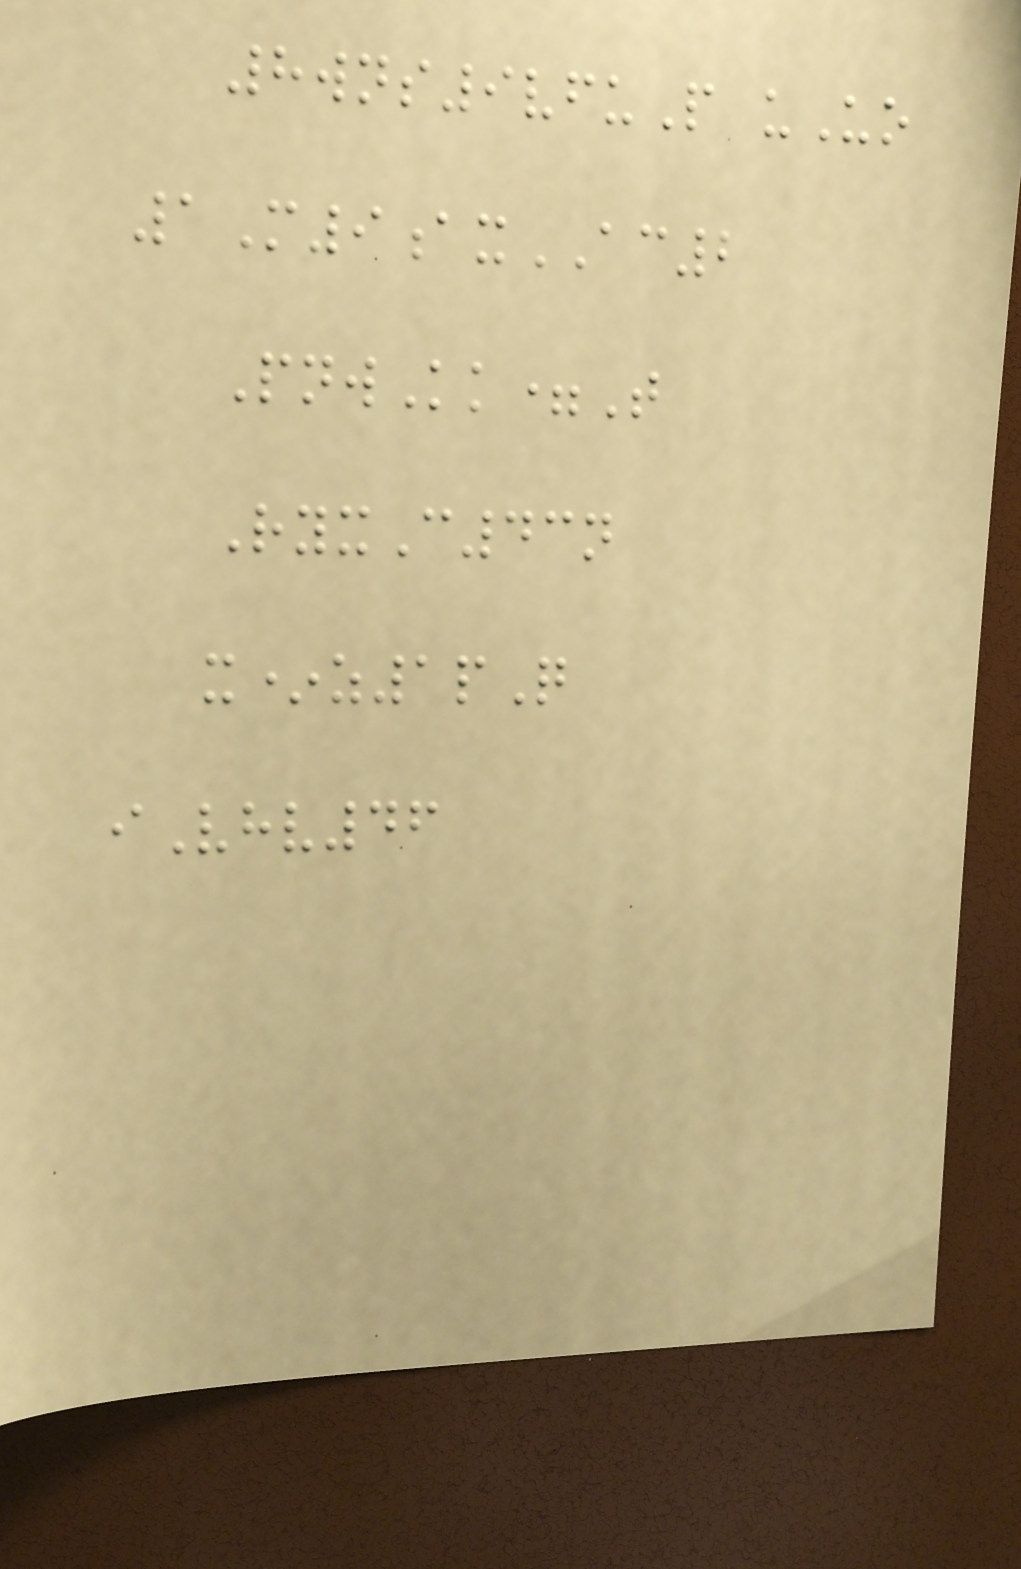8wns9vfuP uUo
1M9axAC2
PnwKk=T
RyxC43n
x*z1pQ
iVhv46
